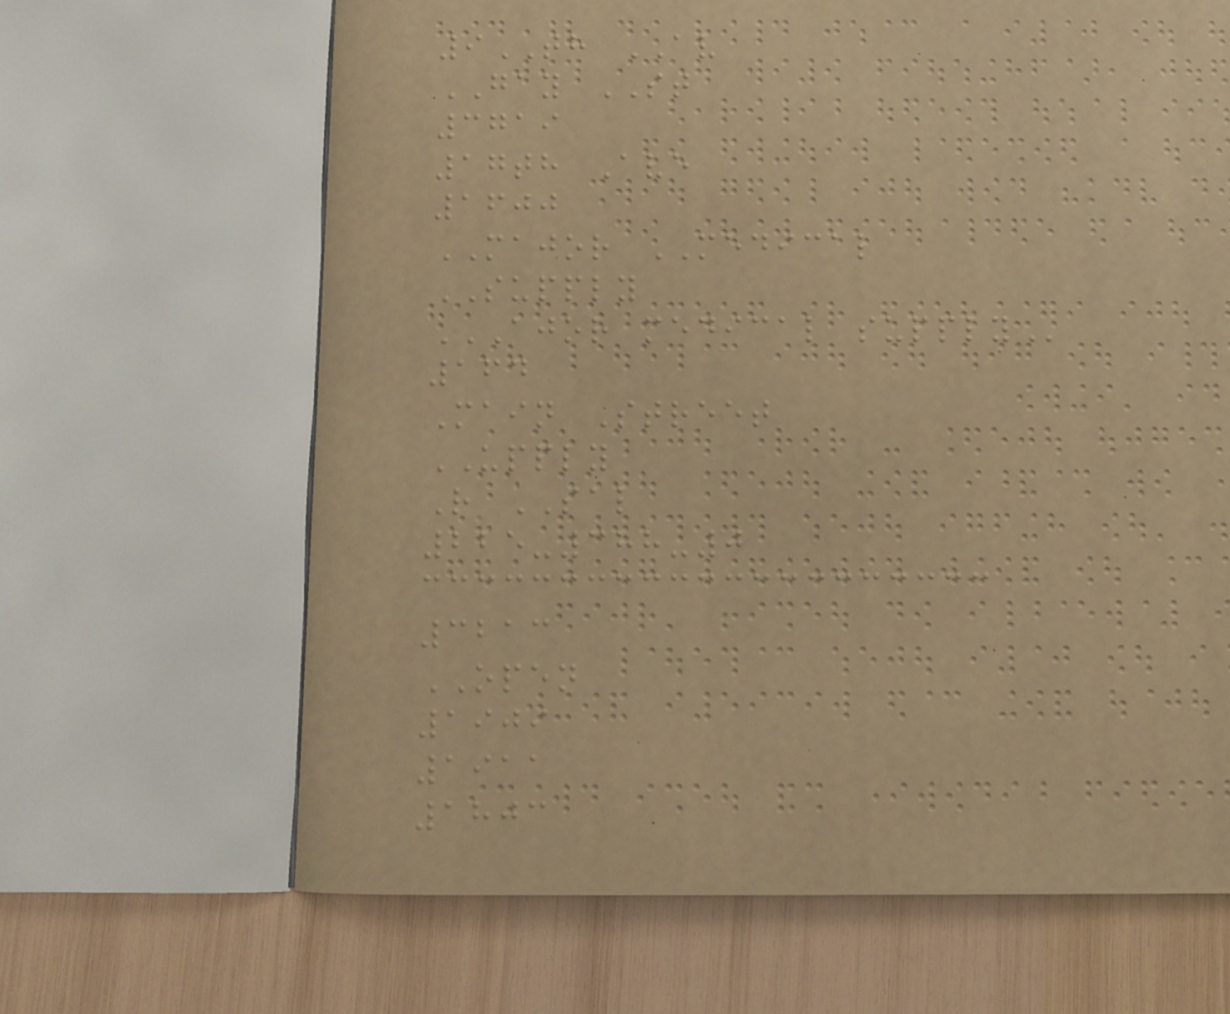9TH AV
GAY ST
3719
17th Ave
1600
MAJOR MEDICAL
SUPPLY
AJOR MEDICAL SUPPLY
164
Main Street
UPPLY
R SAL
225-388-0
3213
OPEN
1909
1911
1803
